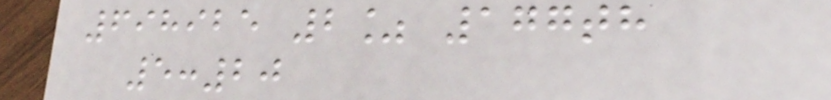698925 2% 177th
5:20
